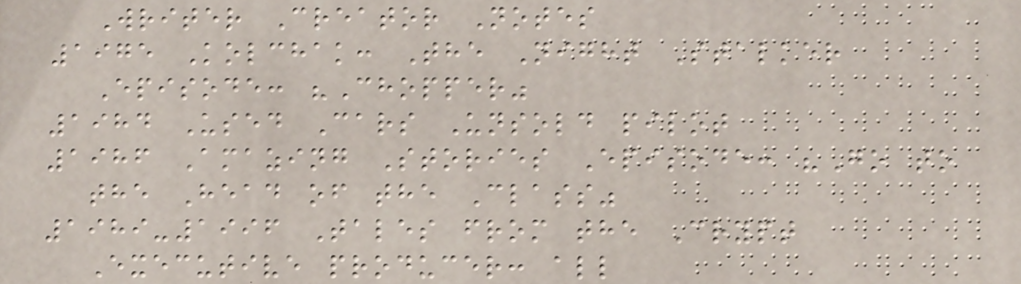Writer Creator Notes
1975 Kolchak: The Night Stalker
Episode: "Chopper"
1984 Used Cars Unsold pilot
1986 Amazing Stories Episode: "Go to
the Head of the Class"
1989-1996 Tales from the Crypt
Executive producer: all
